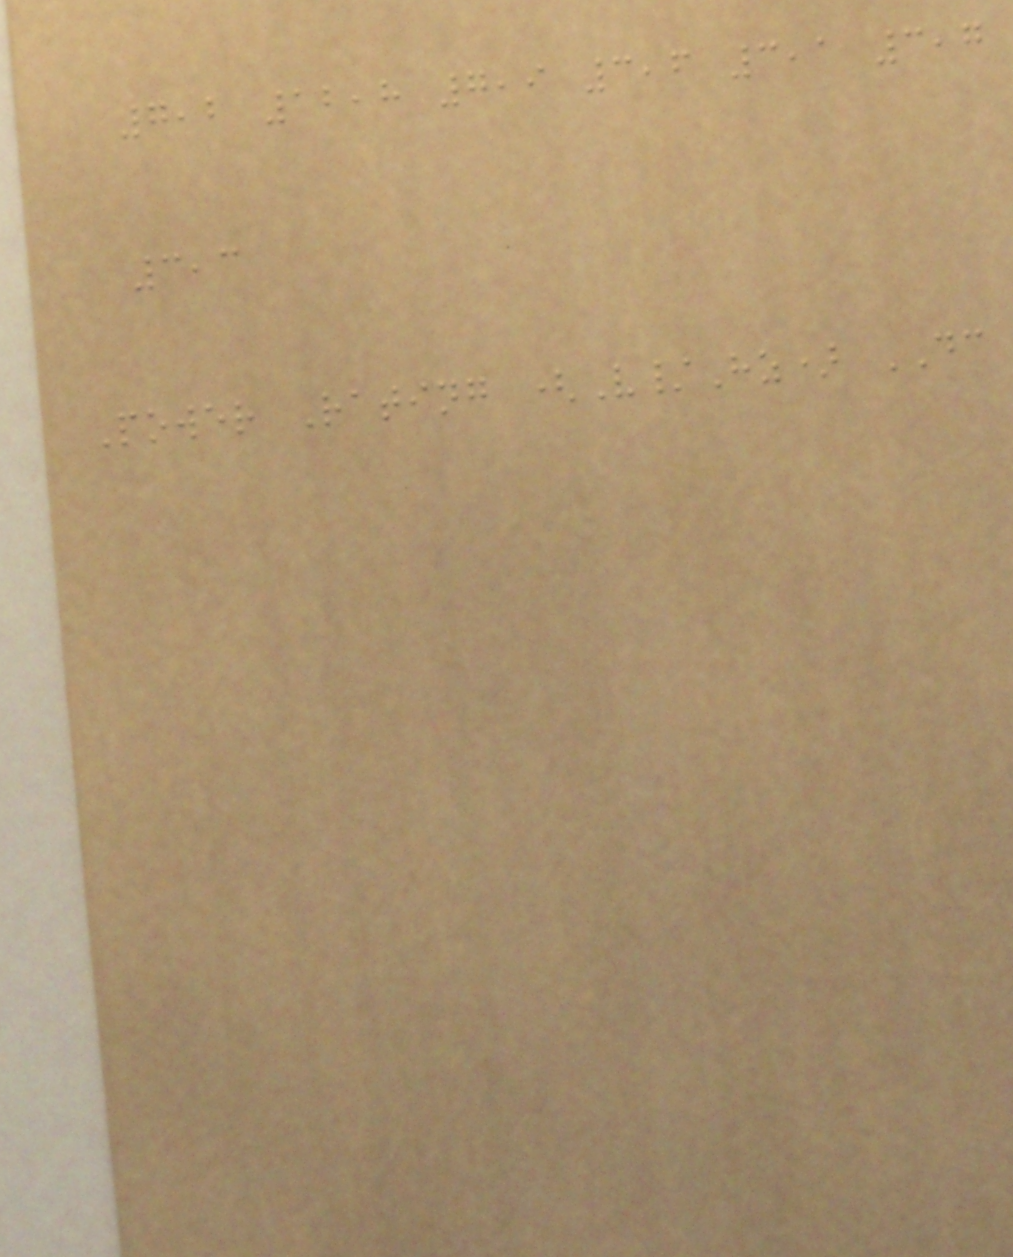7,2 12,8 7,9 3,6 3,1 3,7
3,3
Power Rating (V/Hz) DC
